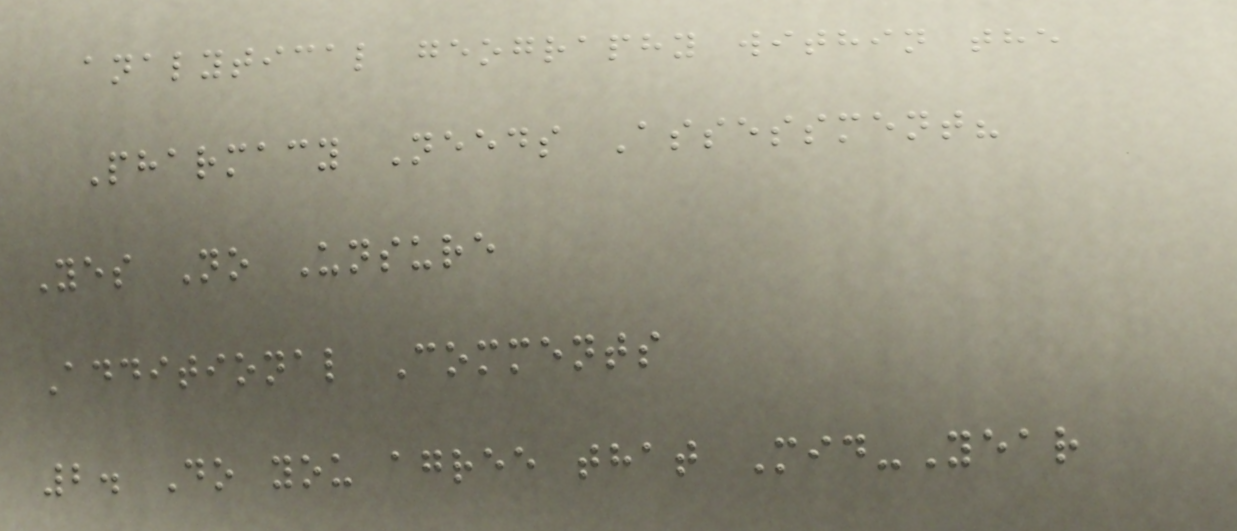analytical geography within the
Pharmacy Needs Assessment?
Yes No Unsure
Additional Comments
2. Do you agree that Mid-Year
